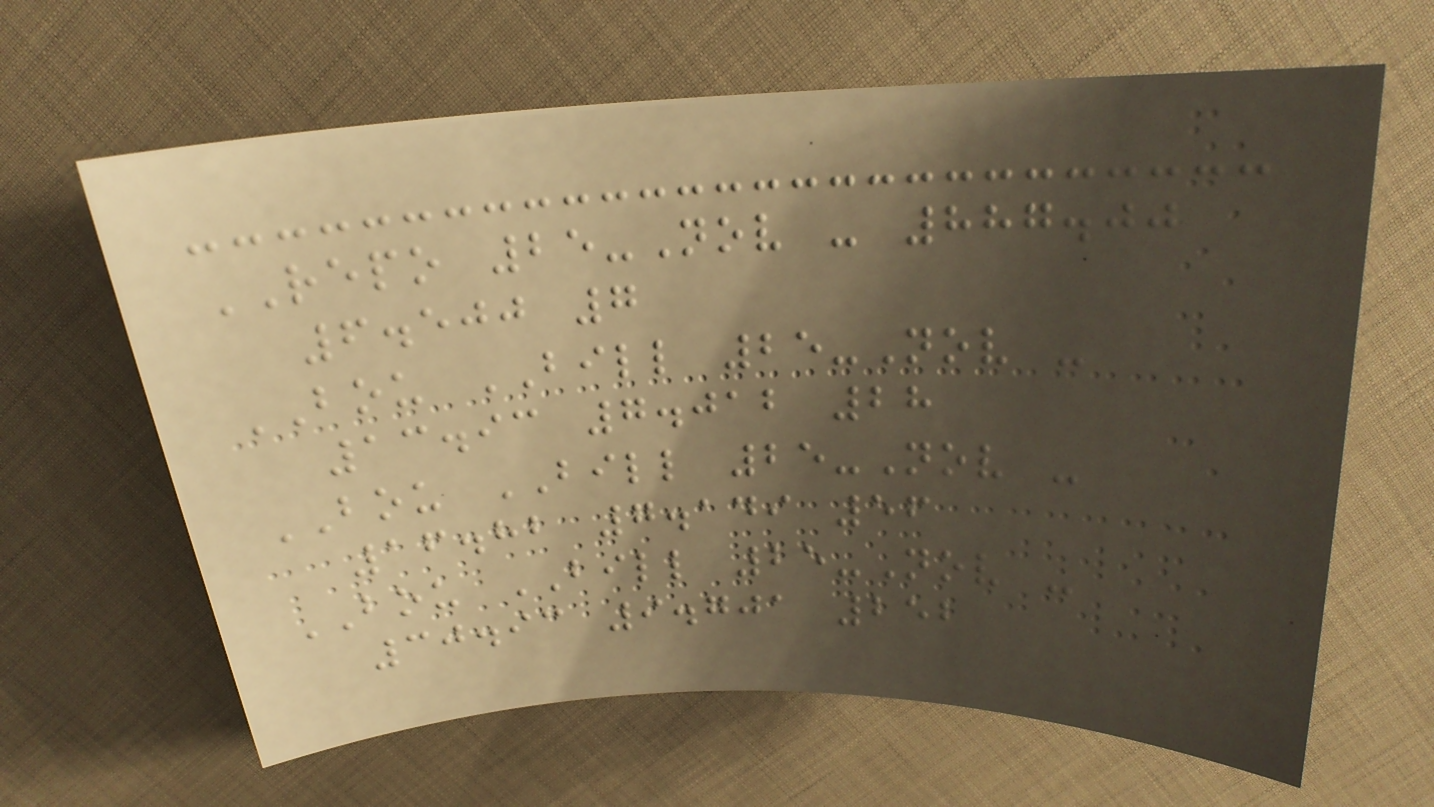REPO 25-Nov - 887.00
6.500 7
BOU BILL 25-Nov -
13.93 7.012 28
BOU BILL 25-Nov -
16.82 7.149 56
BOU BILL 25-Nov -
30.93 9.701 252
